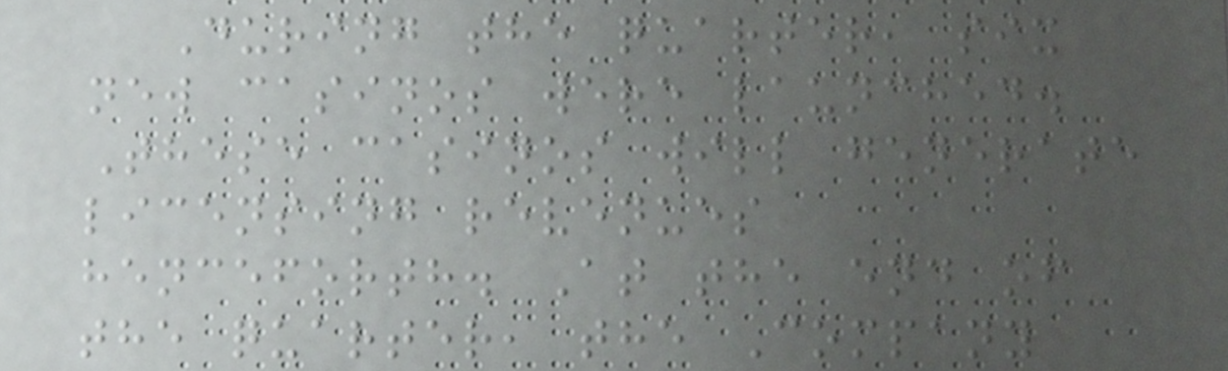During the quarter, six
new casinos were launched.
These casinos will generate
licensing revenues
henceforth. At the end of
the quarter, the Company
